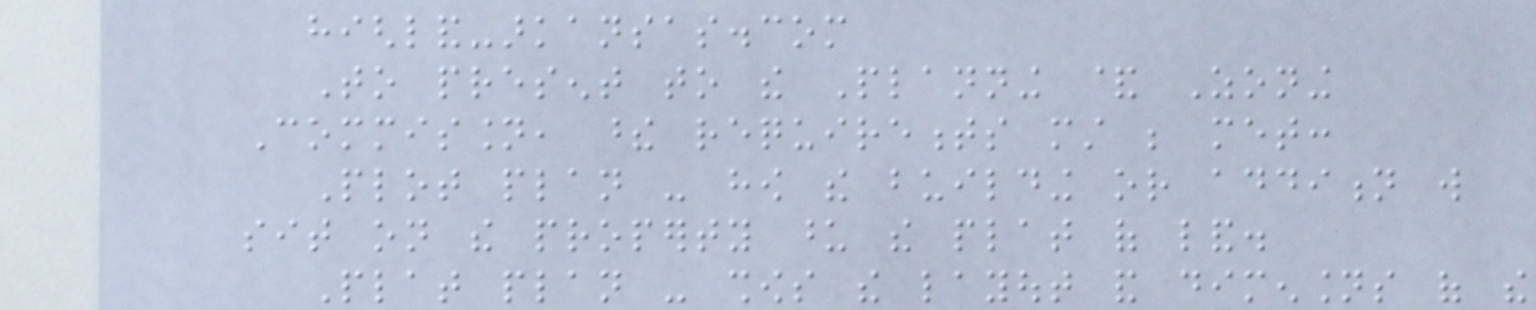highland-arkansas.com
To present to the Planning & Zoning
Commission, these requirements must be met:
Plot plan - how the building or addition will
sit on the property upon the plat of land.
Plat plan - shows the layout and dimensions of the
